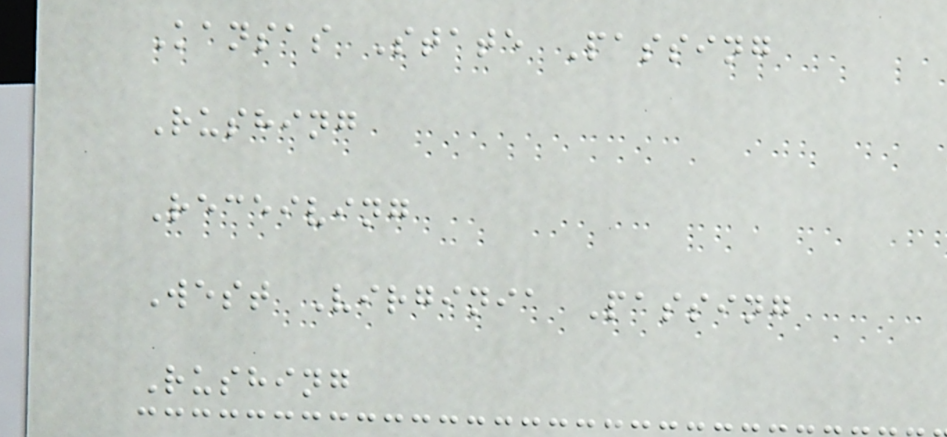Kansas State Passing
Rushing
Receiving
West Virginia Passing
Rushing
